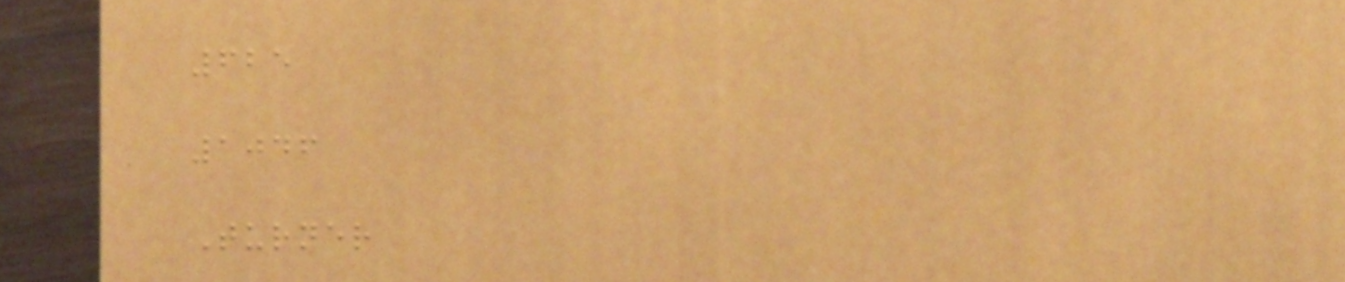625
1046
Turner
